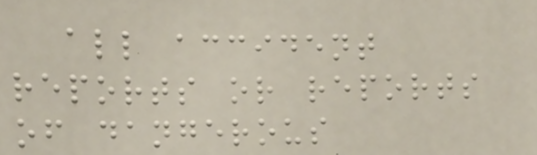all accident
reports or reports
of dangerous
